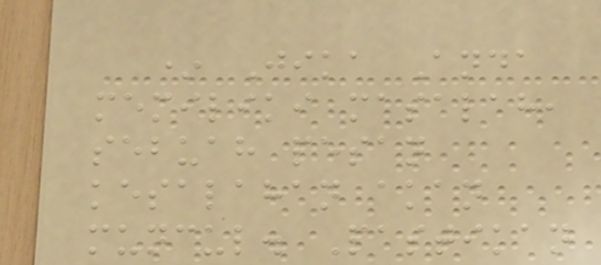* Jika Anda
memiliki masalah,
sebuah pesan
kesalahan akan
muncul. Pastikan
